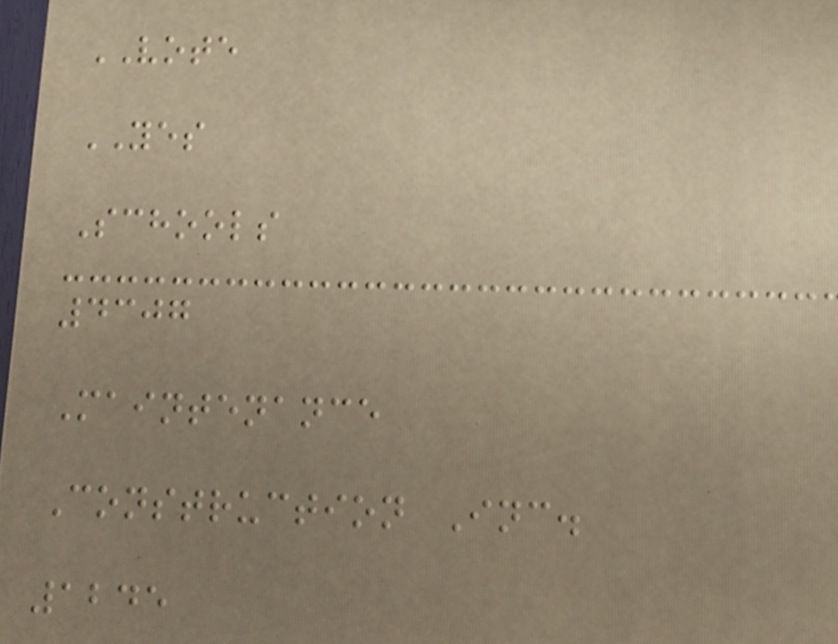VOTE
YES
Schools
4307
Maintenance
Construction Inc.
1245
